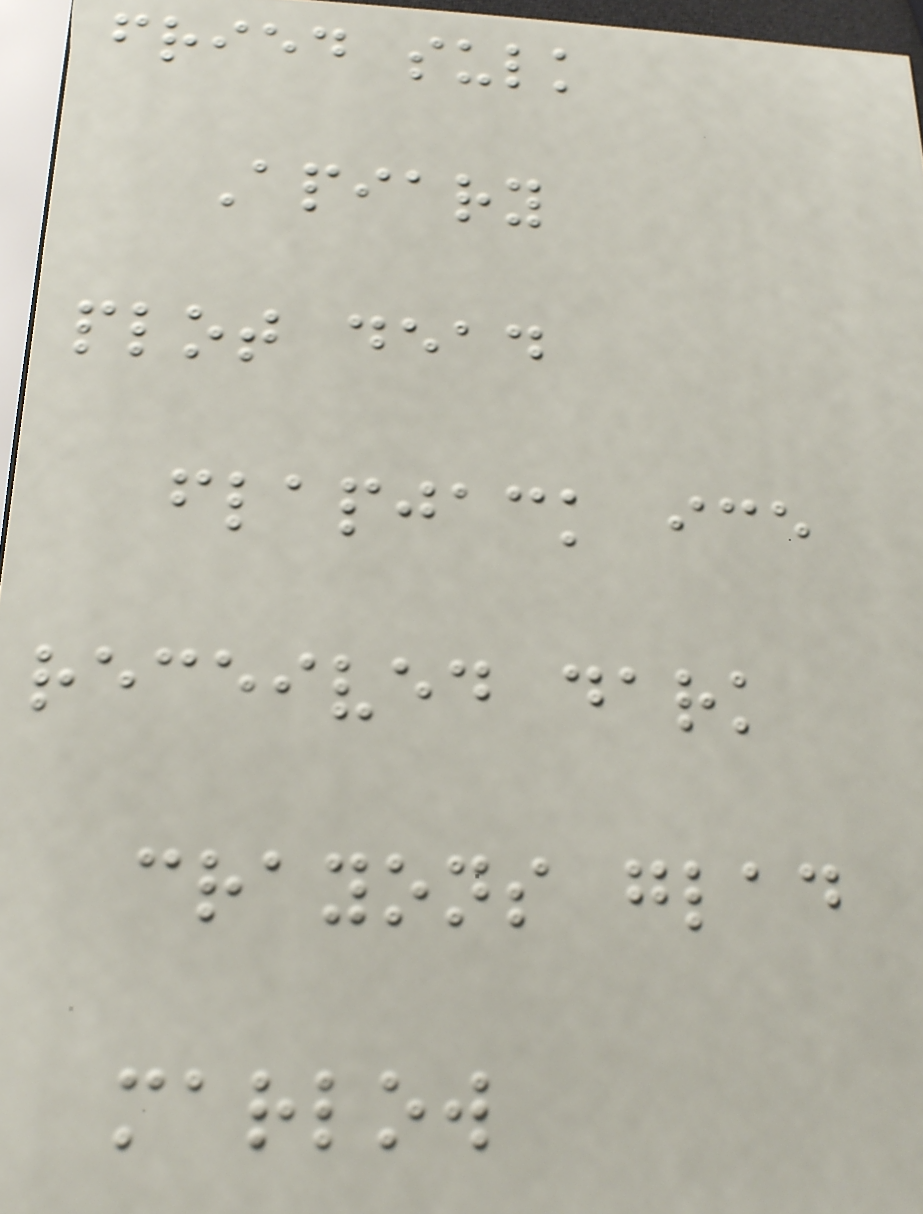fried sulk
Apiary
plot dead
flapjack ice
received dark
crayons glad
marlow
